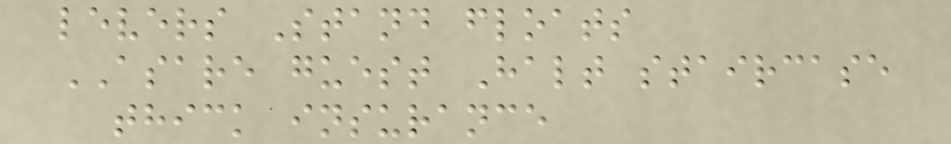levers Stand floats
ASARE guest Halt staircase
thick insurance
